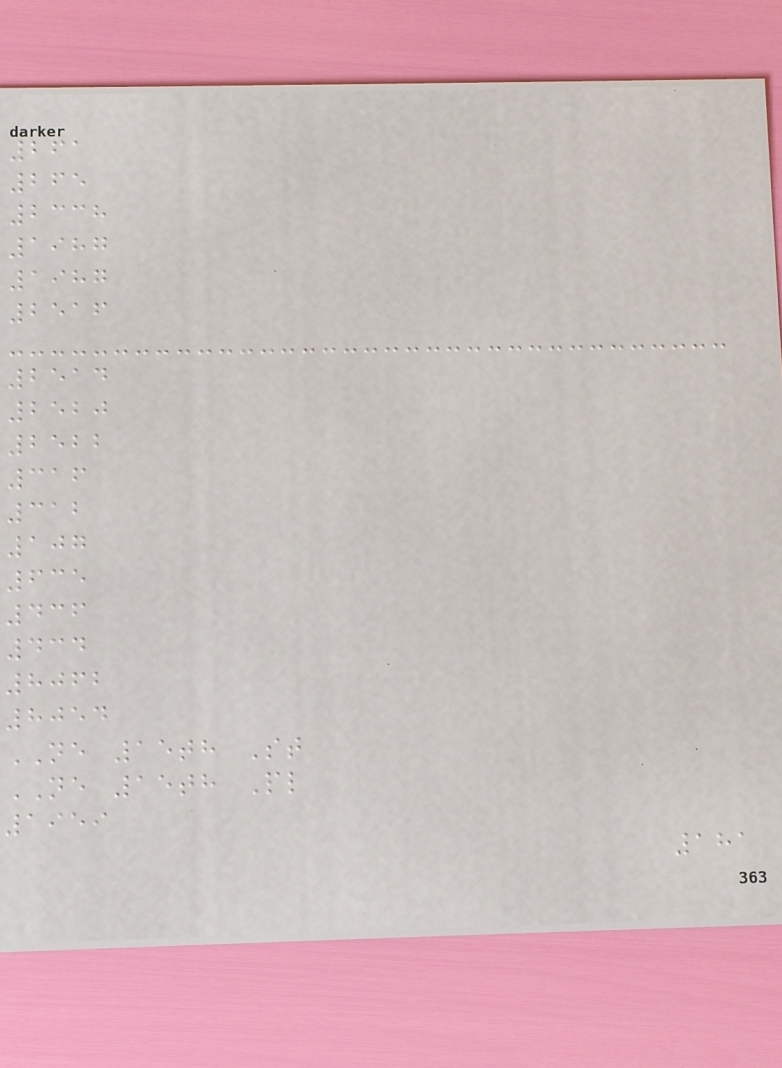261
265
2338
1987
1987
2516
2514
2520
2522
316
312
107
635
436
434
8062
8054
NE 15th St
NE 15th Pl
1959
181
